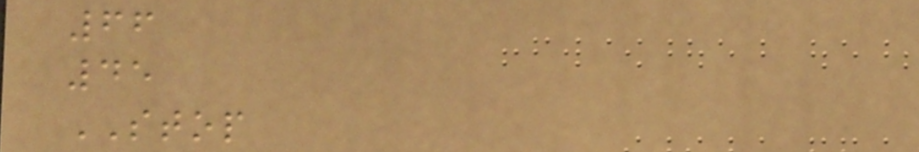66
45
STOP
